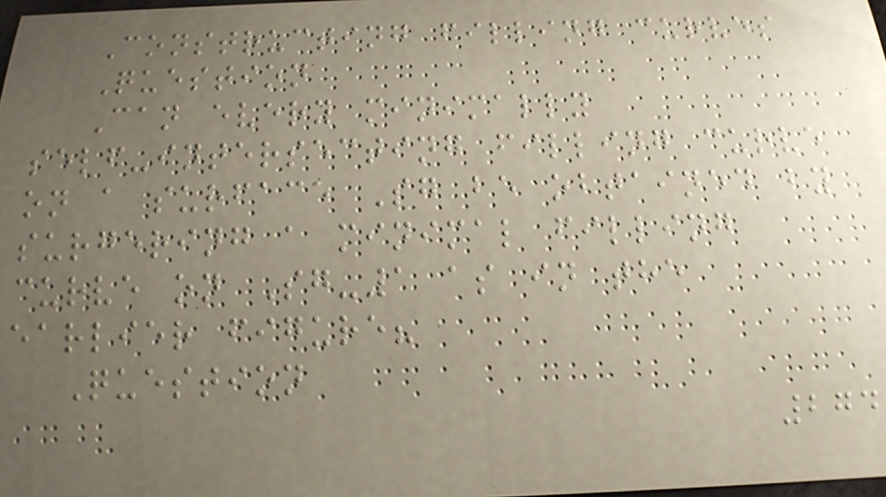Constructing filling curves
Question
Can every minimally
self-intersecting filling curve
on a surface Sg be obtained by
surgering a minimal filling
curve on Sg-1 as in the
earlier figure?
Question
274
